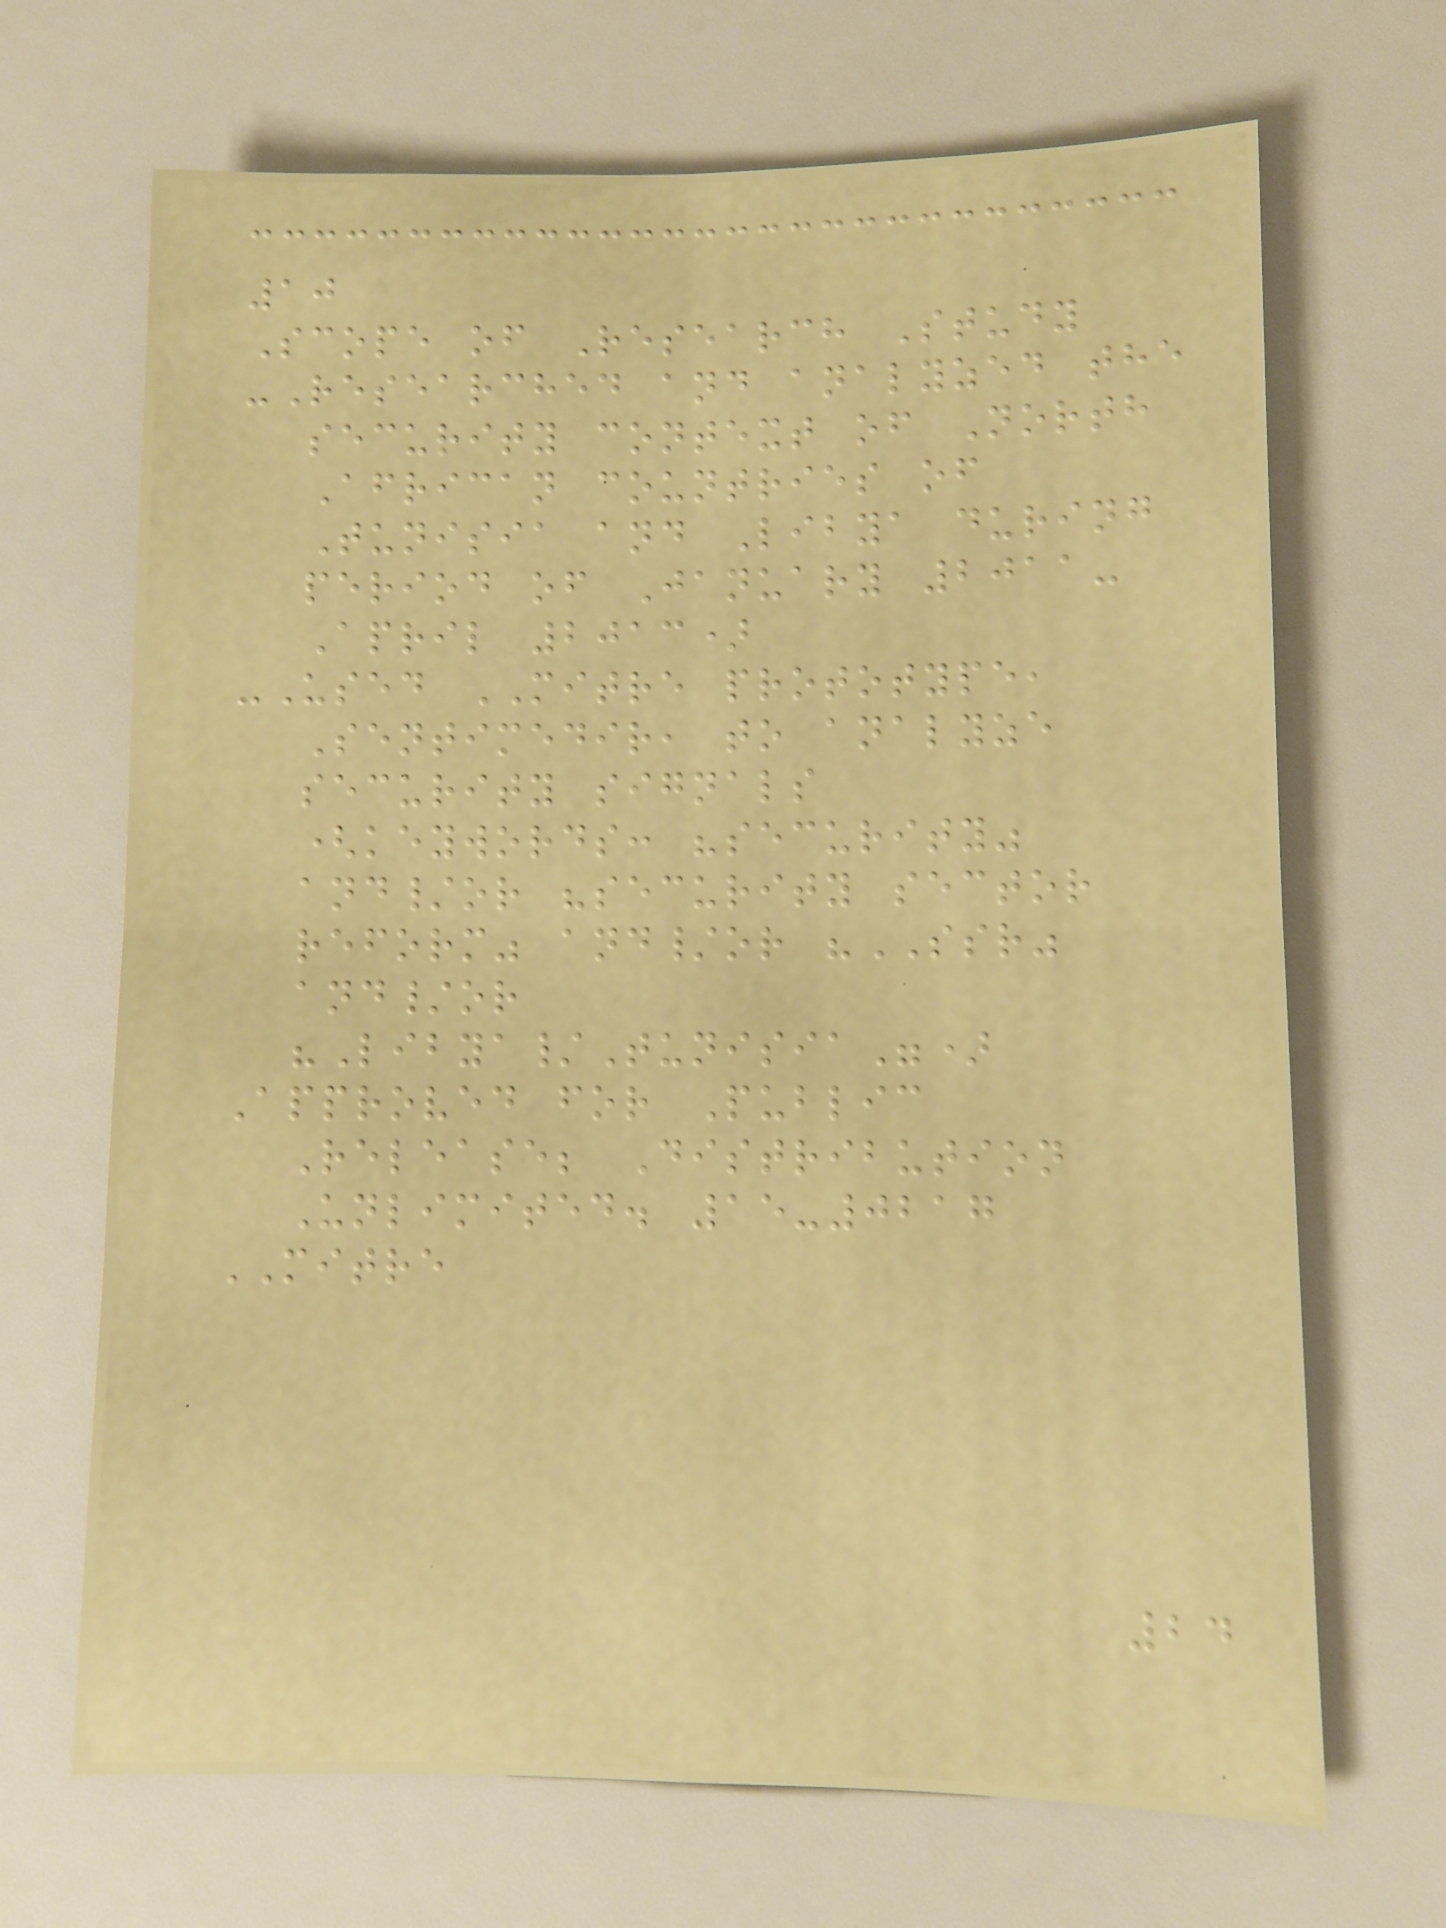10
Scope of Research Study
-Researched and analyzed the
security context of North
African countries of
Tunisia and Libya during
period of January 2011-
April 2013)
-Used MITRE prototype,
Sentimedir, to analyze
security signals
(keywords: "security"
and/or "security sector
reform" and/or "SSR"
and/or
"Libya/Tunisia")
Approved for Public
Release; Distribution
Unlimited. 15-0217
MITRE
24
